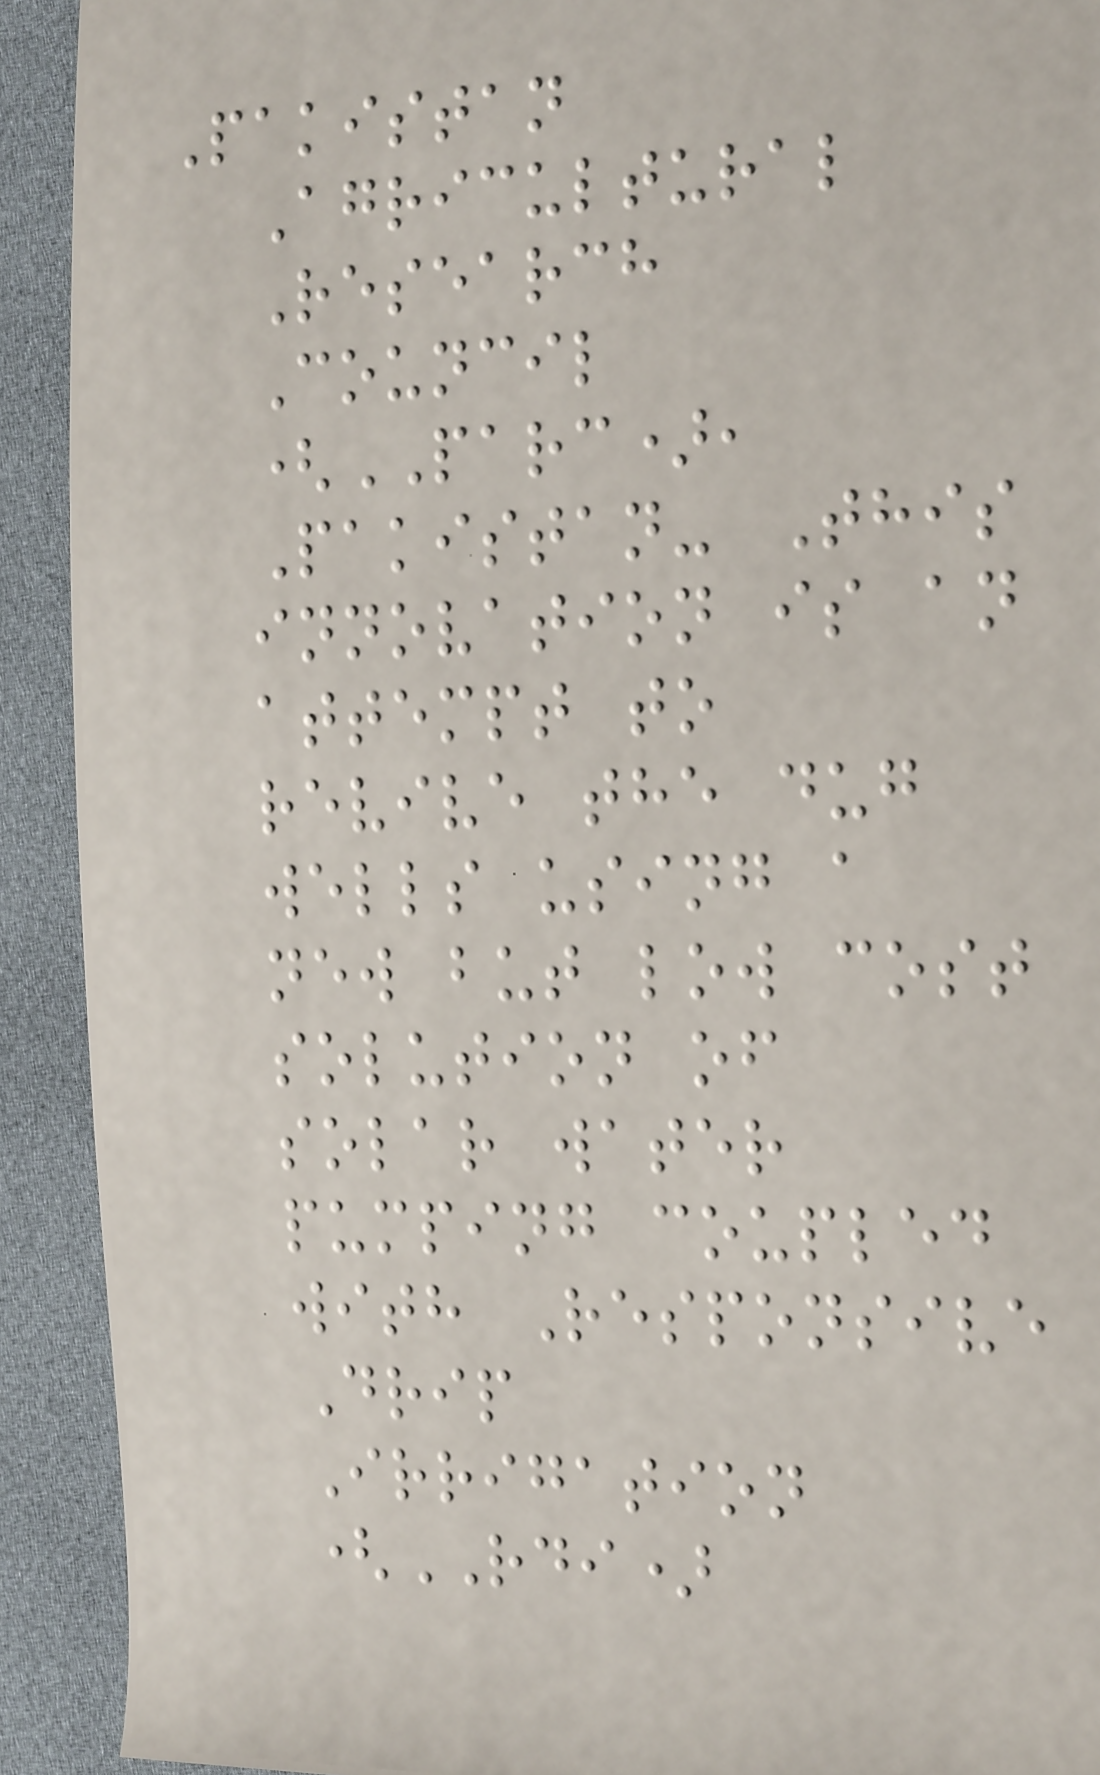Pakistan
Agricultural
Research
Council
(PARC),
Pakistan- This
innovation is an
attempt to
revive the dug
wells using a
new but low cost
solution of
solar water
pumping coupled
with Responsive
Drip
Irrigation
(RDI)
